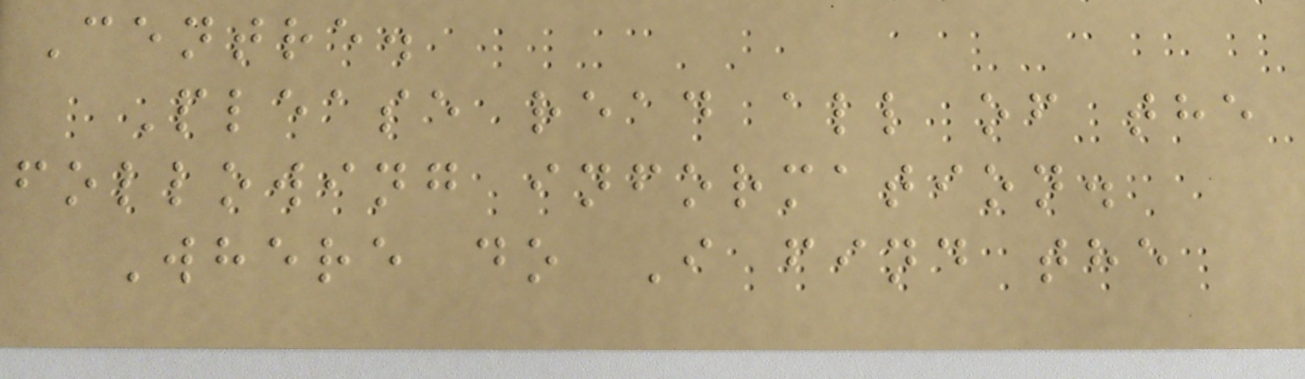Centre.
Please read all of the
following information.
Where do I find the
